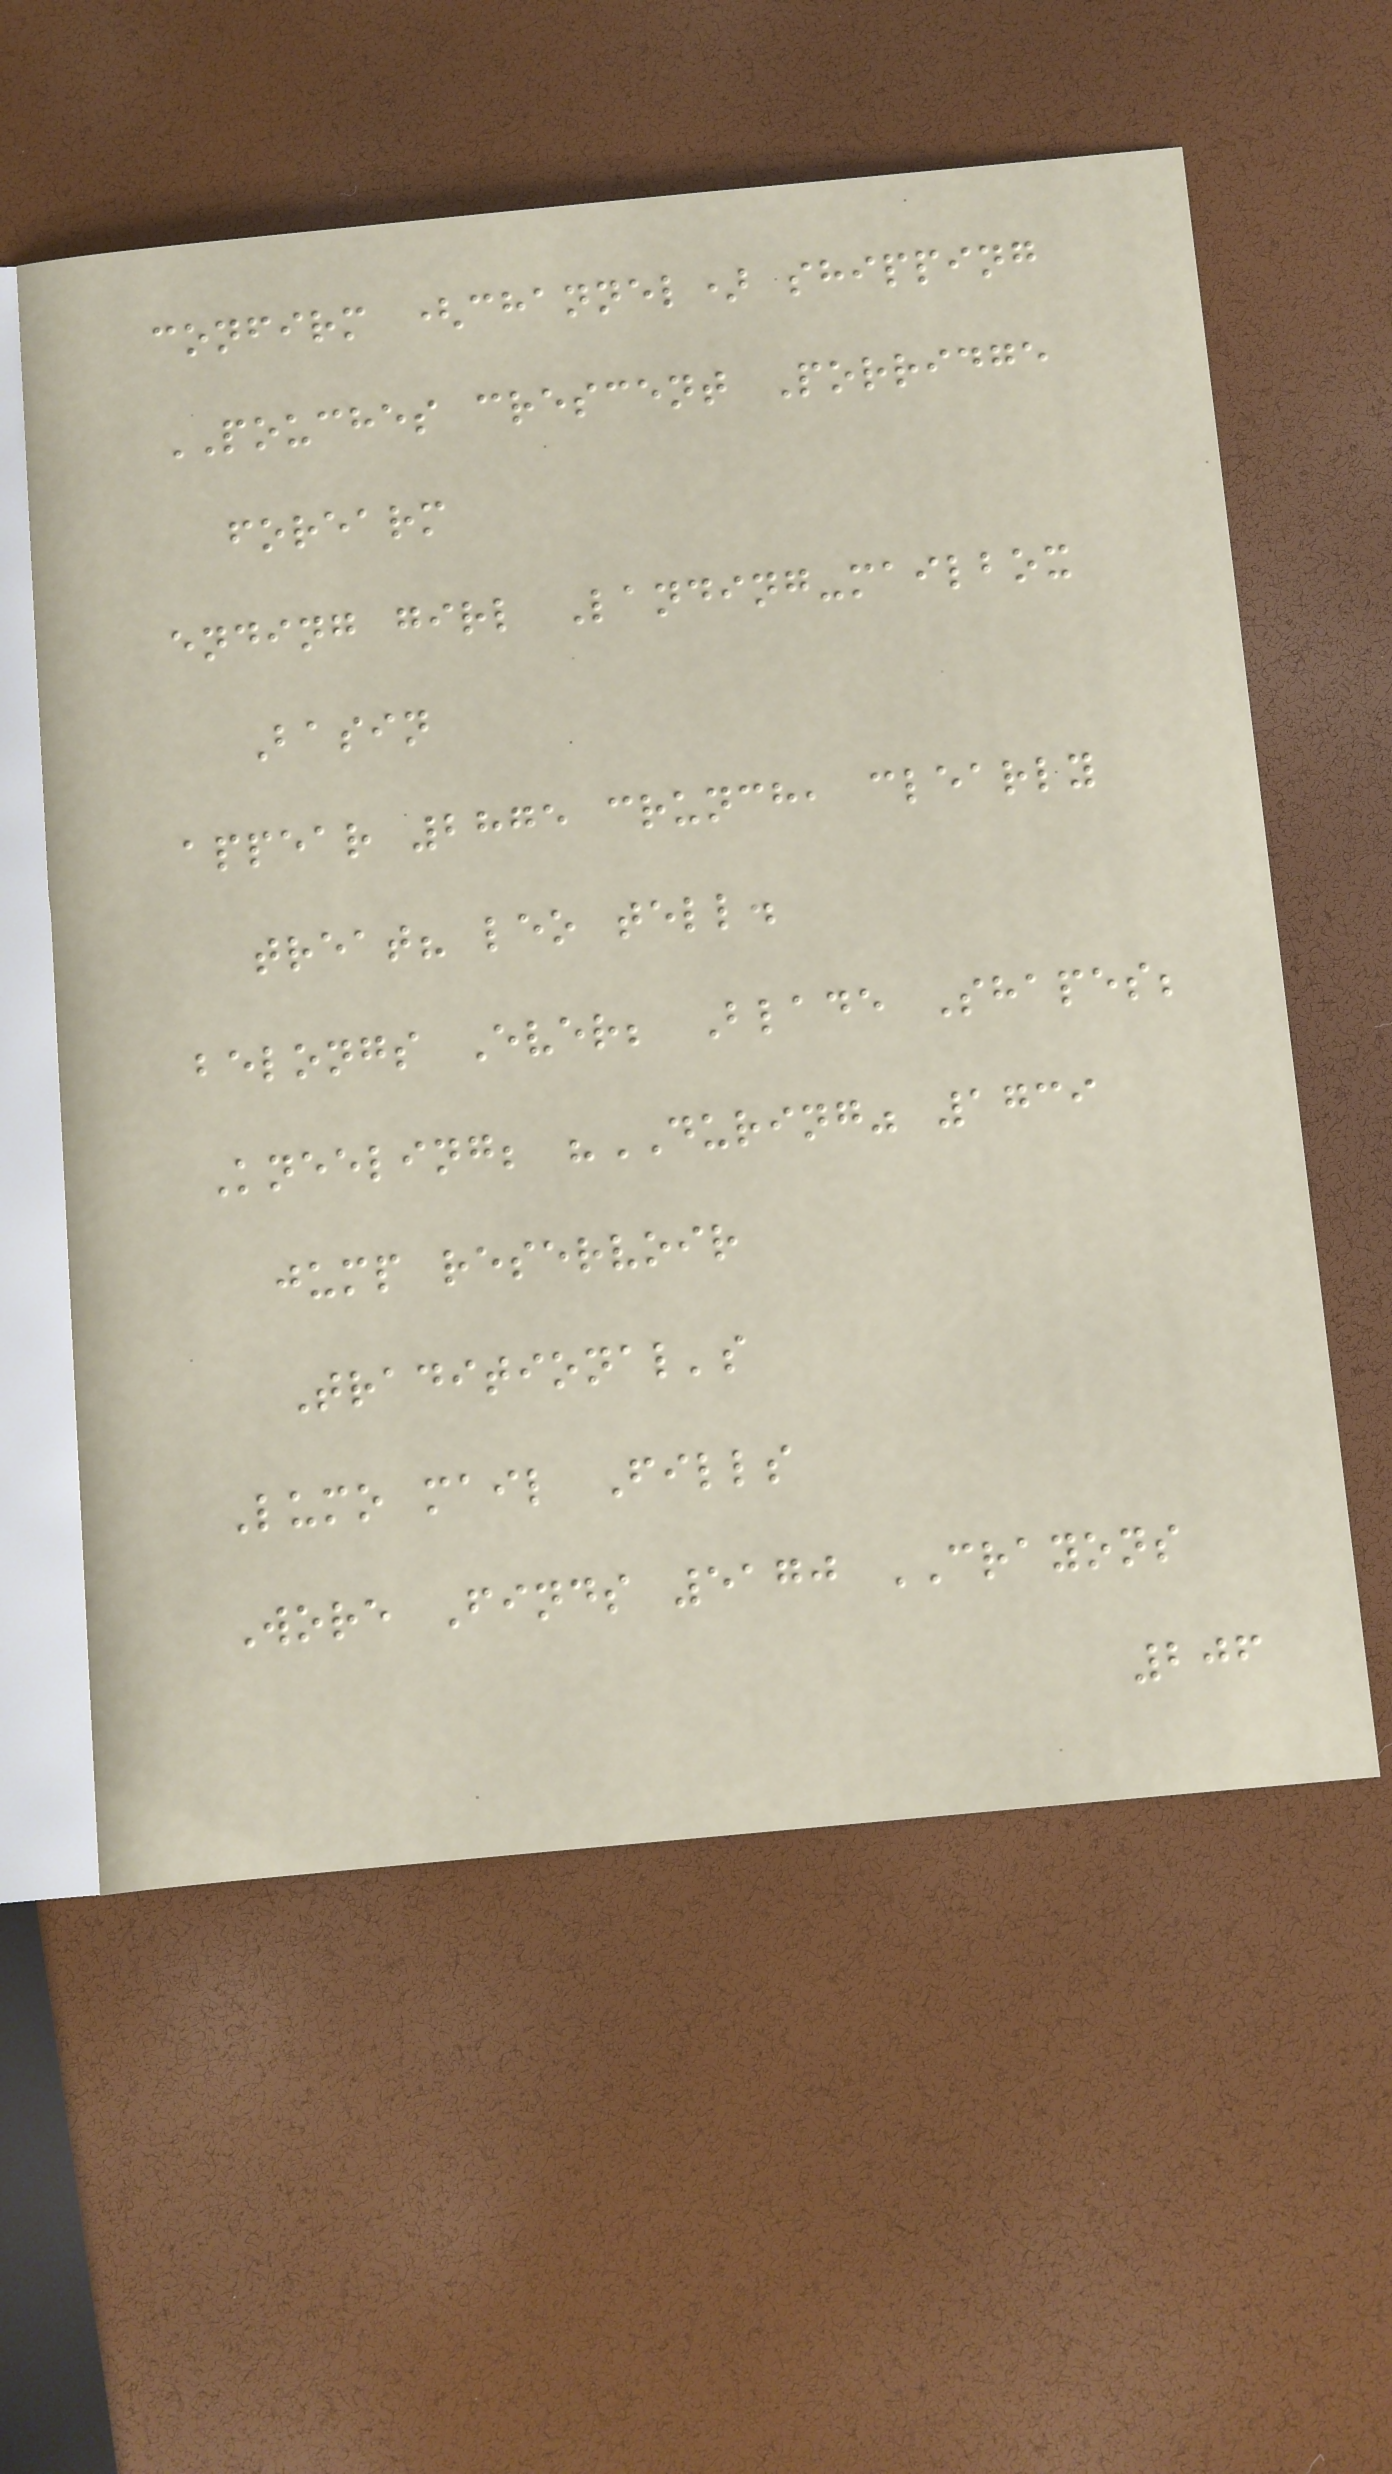confirm (channel) shipping
POUCHES crescent Porridge
forearm
ending girl Landing-mailbox
Basin
appear 2875 crunch, clearly
treat? leo tell.
belongs Ever; Blade Shapes;
Kneeling; "DURING" 1739
jump reservoir
Traditional's
Lumo mail Fills
Wore Finds 5170 CRAYONS
206
